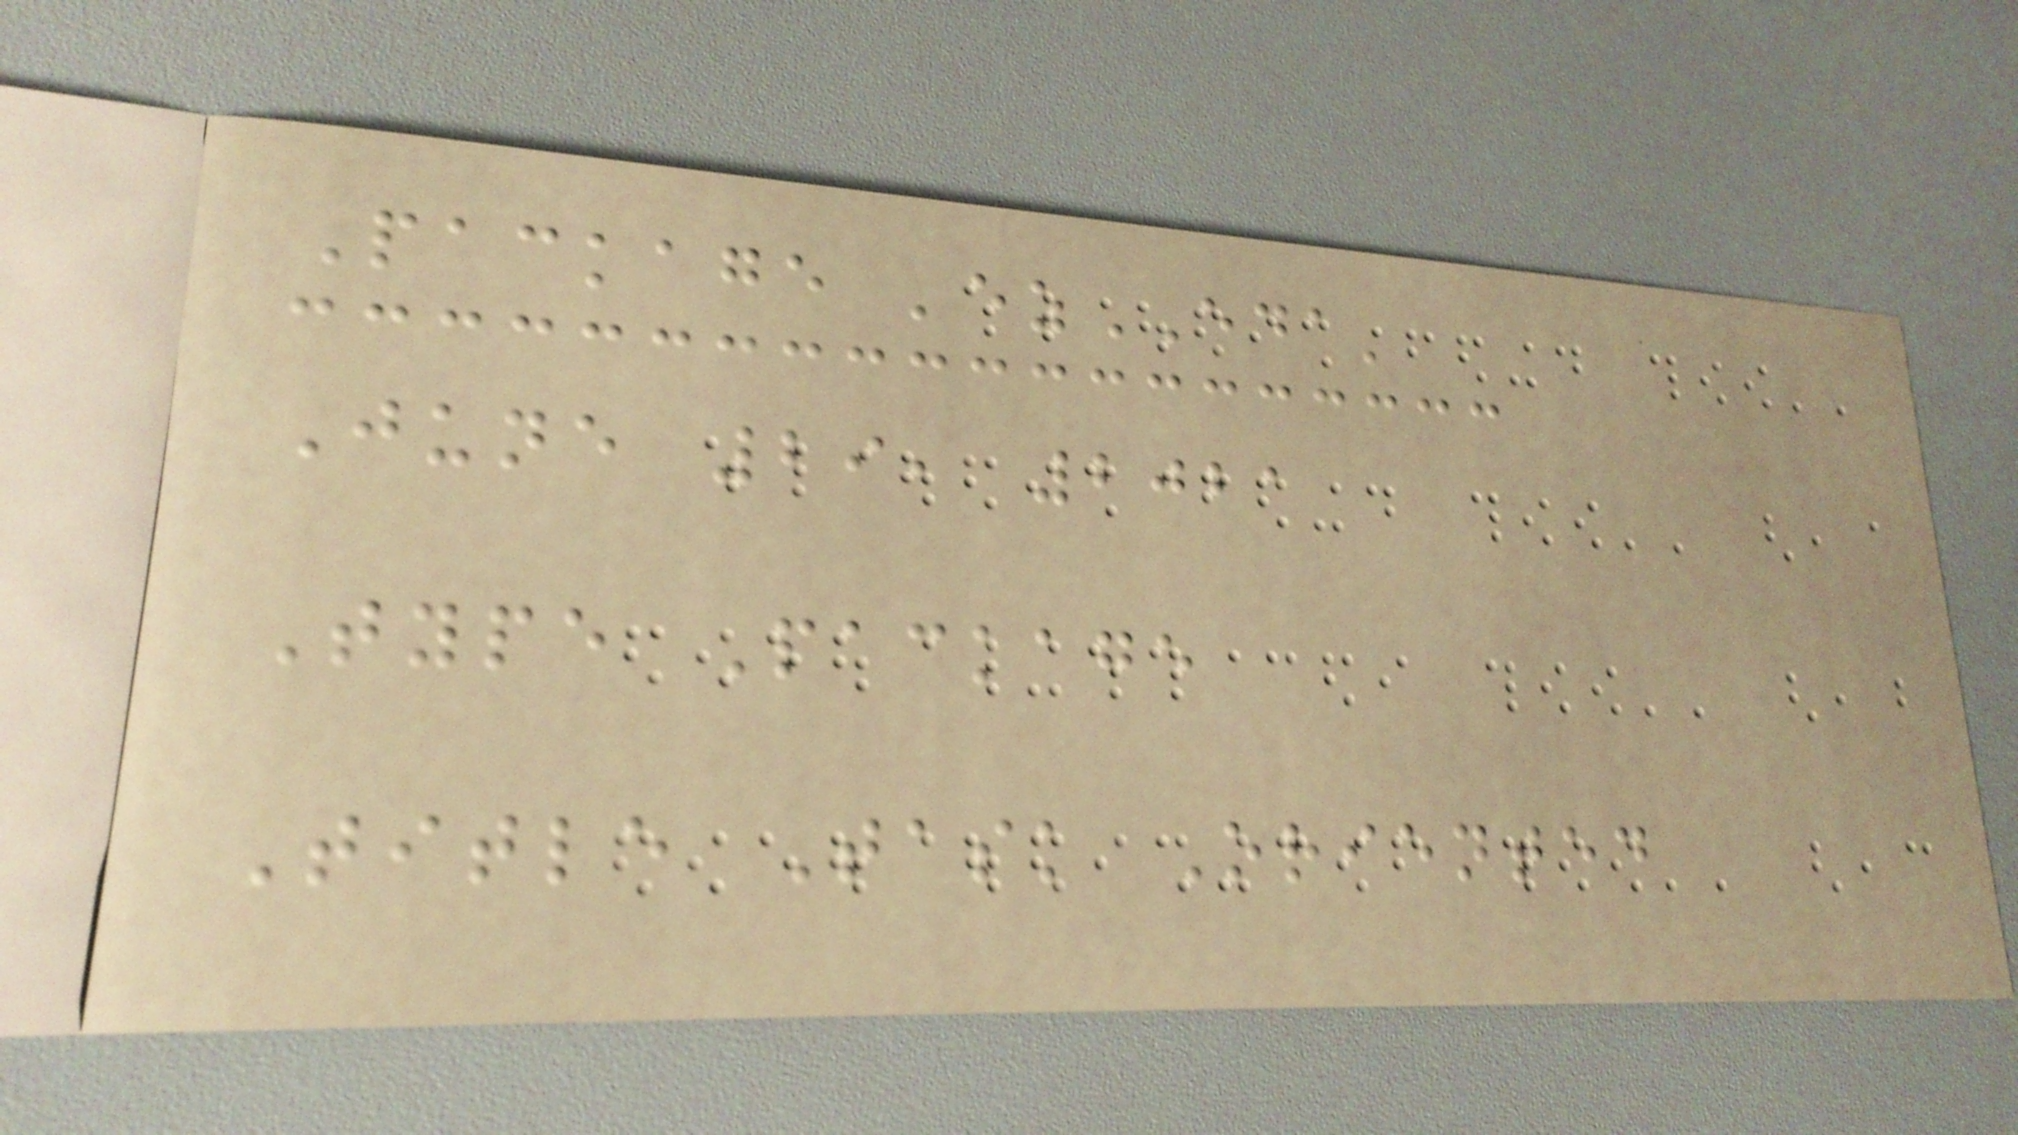Package 'ezEDA'
June 29, 2021
Type Package
Title Task Oriented
